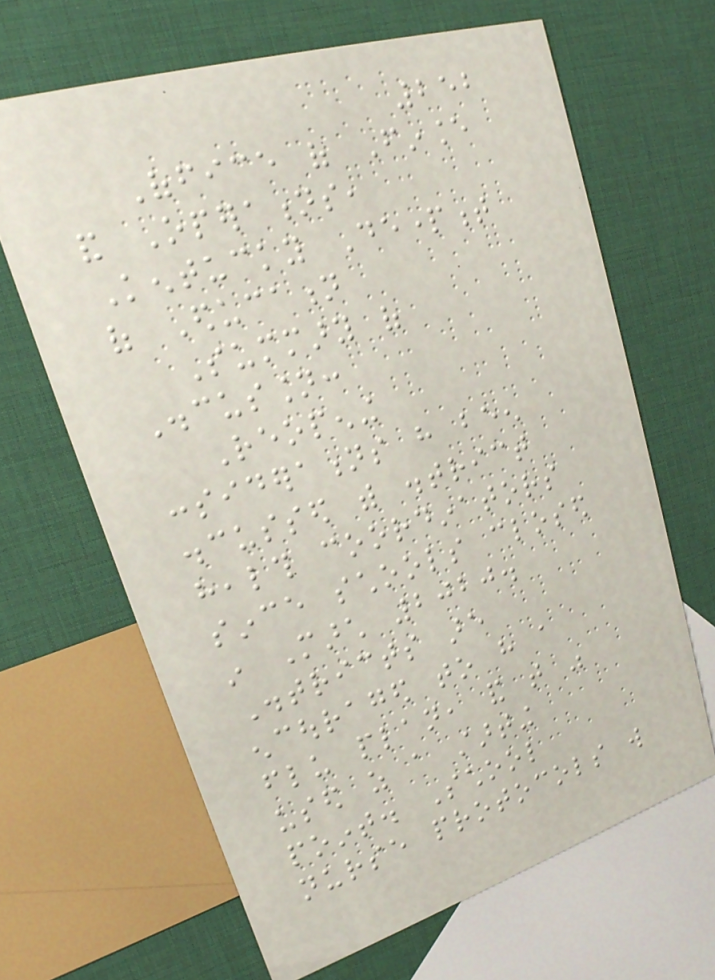252
Office of Finance
and Operations,
Kentucky Department
of Education
Summary of
Discussion:
Reopening
considerations have been
discussed with district
health coordinators
since schools closed
in March 2020.
Districts are
encouraged to have a
flu plan, and that was
used as a starting
point. School
nurse protocols will
